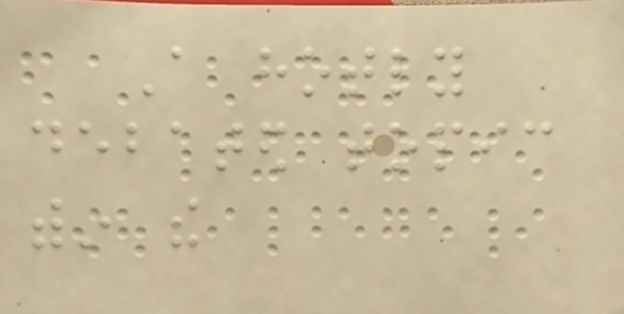A hotly
debated topic
within the
